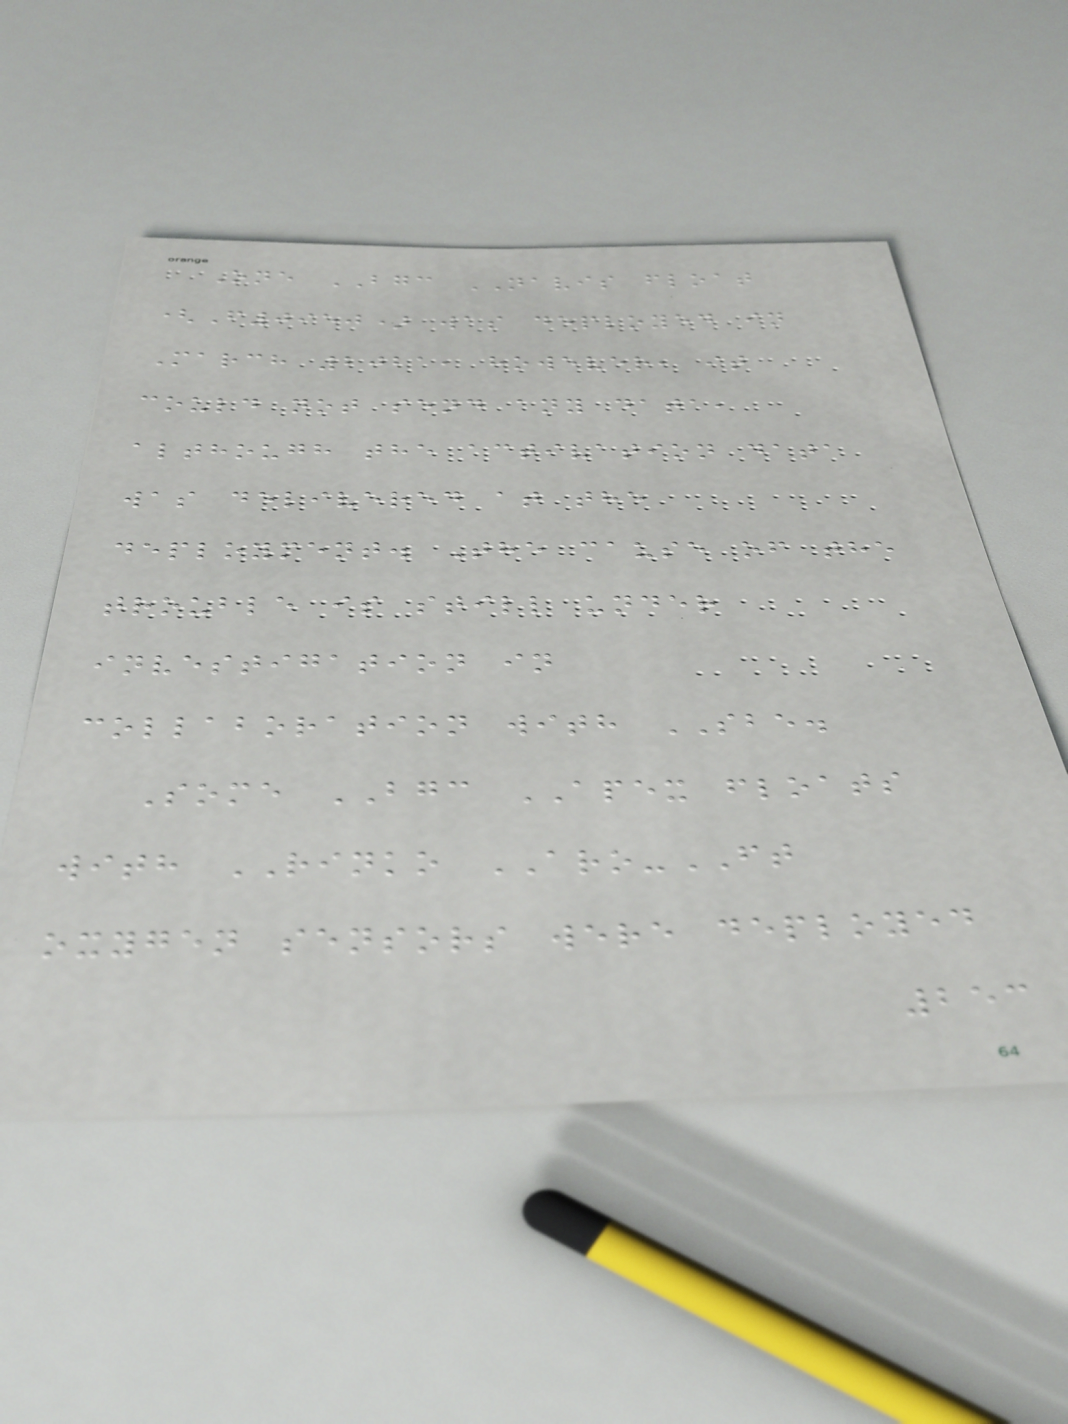One BGC NAVIS float
(F0950) was deployed in
March 2021, however, it
could not send any data,
although the activation data
was delivered at the
deployment. The cause of the
trouble is still under
investigation in
collaboration with SBE.
Some BGC APEX floats
with RINKO ARO-FT
oxygen sensors were deployed
253
